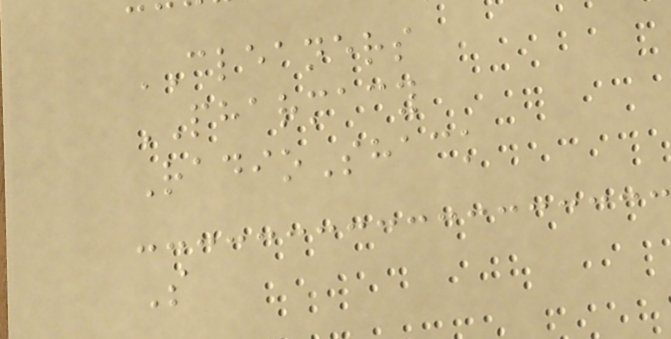CLEANERS
PHARMACY
RadioShack
S
